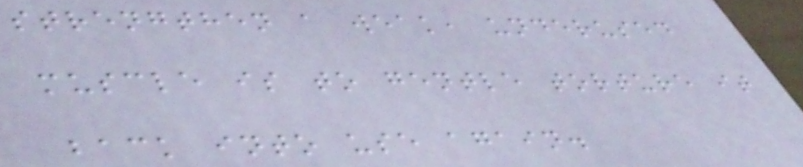strengthen a weak, underused
muscle is to gentle torture it
back into use again.
